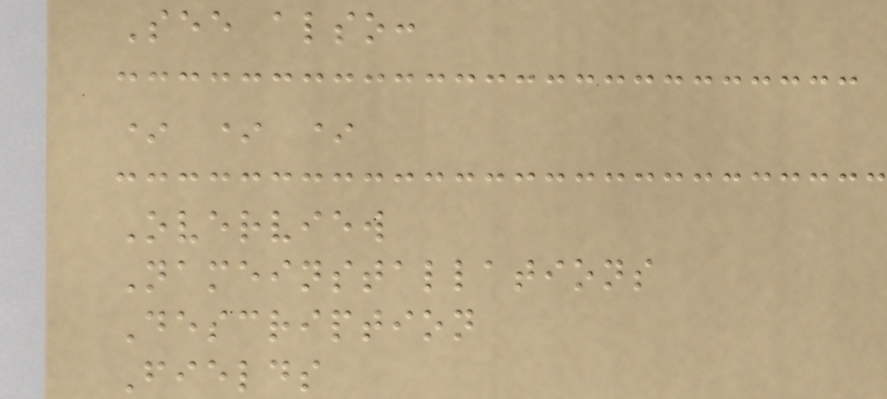See also:
* * *
Overview
Nameinstallations
Description
Fields
